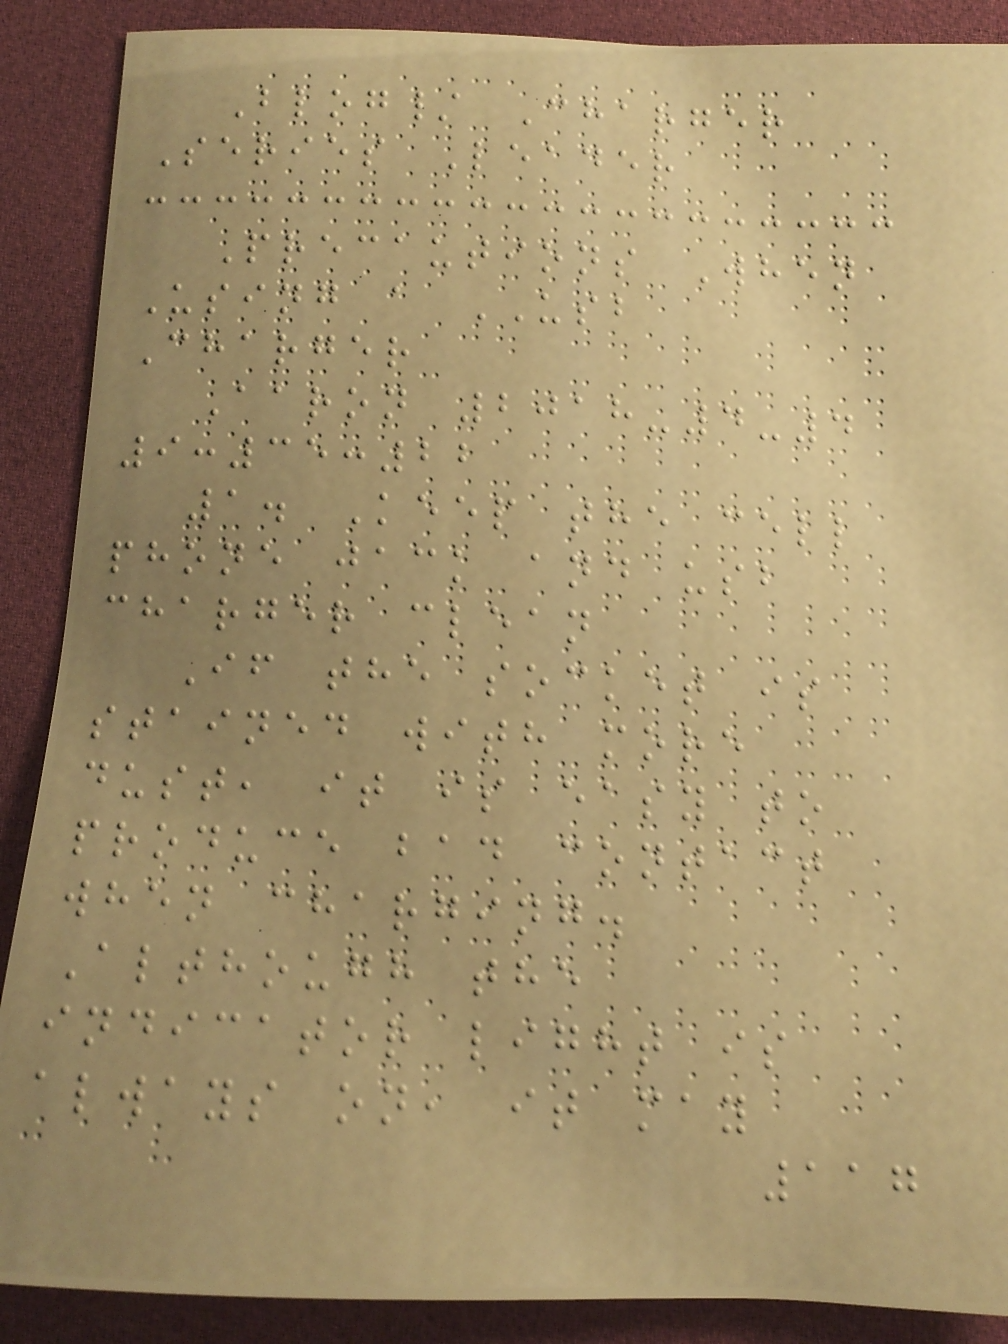Blog/ Charger
Series Leader
Precautions When
Using a USB
Charger
Aaron 2018-4-4
9:35:22
1. Keep the cell
phone jack and usb
charger clean
If the socket is
stained with more
dust, it is easy to
produce bad contact
when charging.
Although the
indicator light is
always on, it may
117
